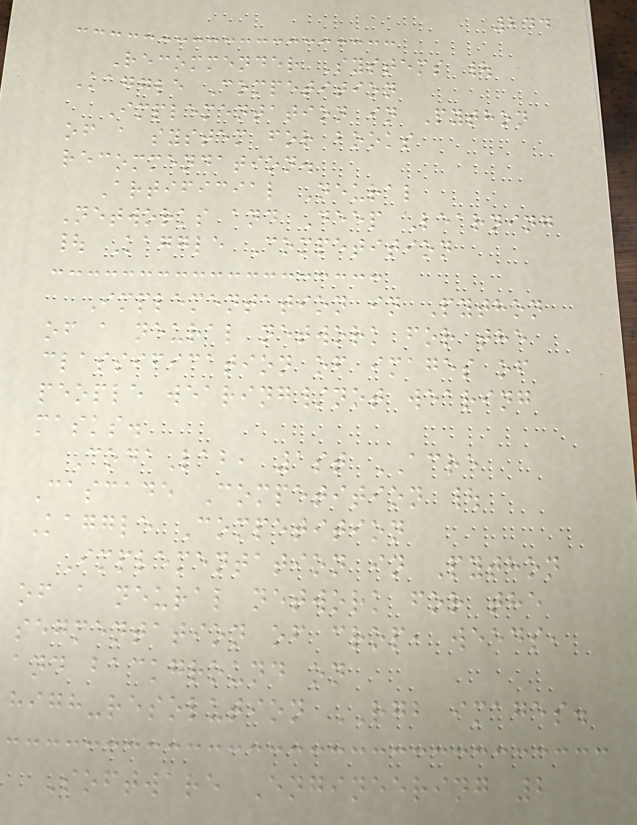244
Recommender Systems |
Kaggle Competition
Implementation in Python
of a system for books
recommendation.
Artificial Neural
Networks and Deep Learning
| Kaggle Competition
Implementation in Python
of a neural network for the
classification of images of
people wearing/not wearing
masks.
CodaLab, 1st ACRE
Cascade Competition |
Kaggle Competition
Implementation in Python
of a neural network for the
segmentation of crop, weeds,
and background on
high-resolution RGB images.
Software Engineering 2
